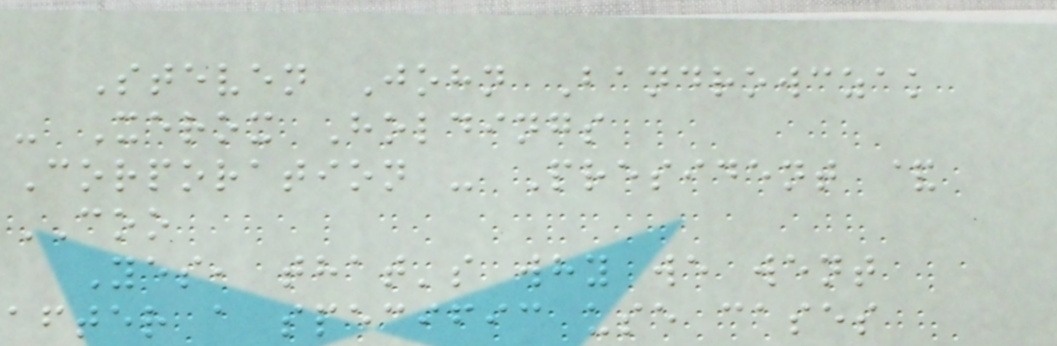Steven John Bandrowczak
- Xerox Holdings
Corporation - President &
COO
Yes, that's why we went
after a specific use cases
